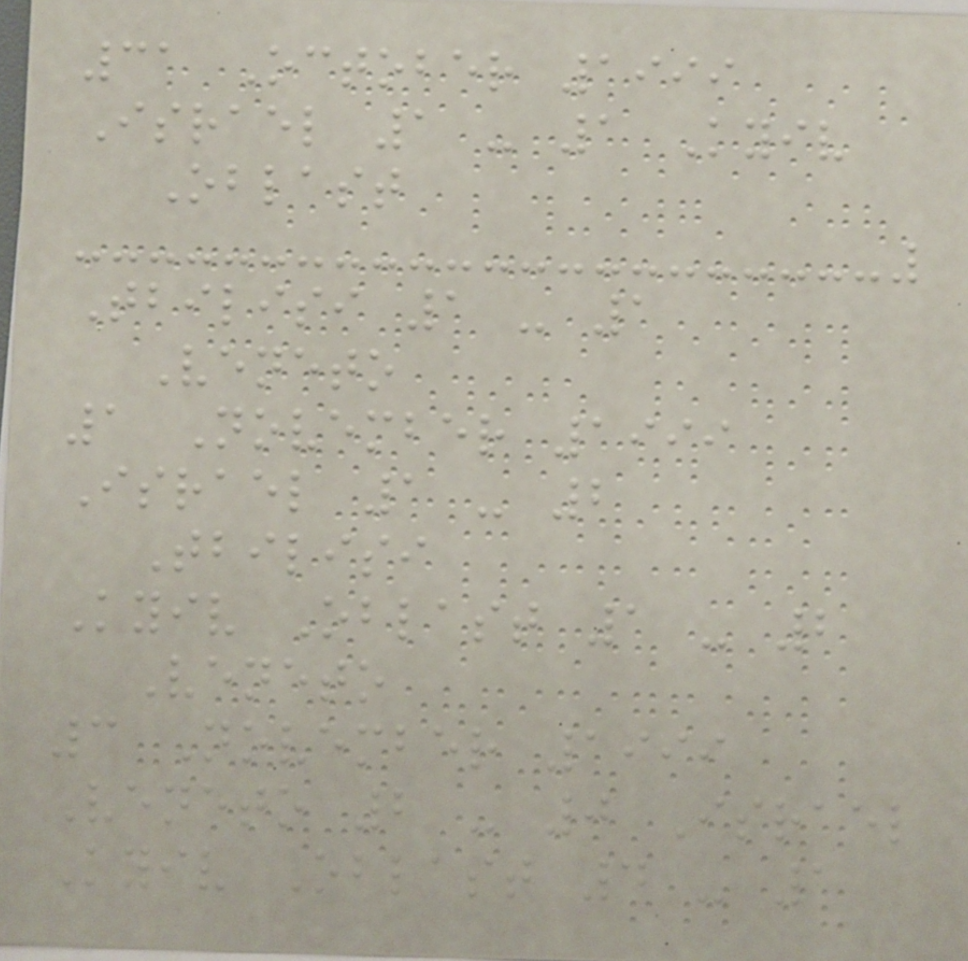31 October 1999
Israel 1 - 1 Kyiv
Oblast
Tbilisi 1 - 1
Veneto
1 November 1999
Israel 1 - 2
Tbilisi
Kyiv Oblast 1 - 2
Veneto
3 November 1999
Veneto 2 - 0 Israel
Kyiv Oblast 4 - 1
